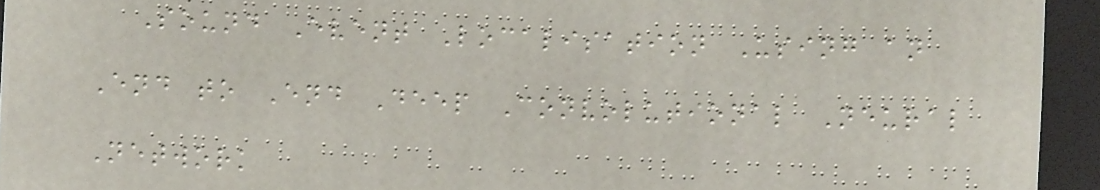Sound Event Localisation Using an
End to End Deep Convolutional Neural
Network
